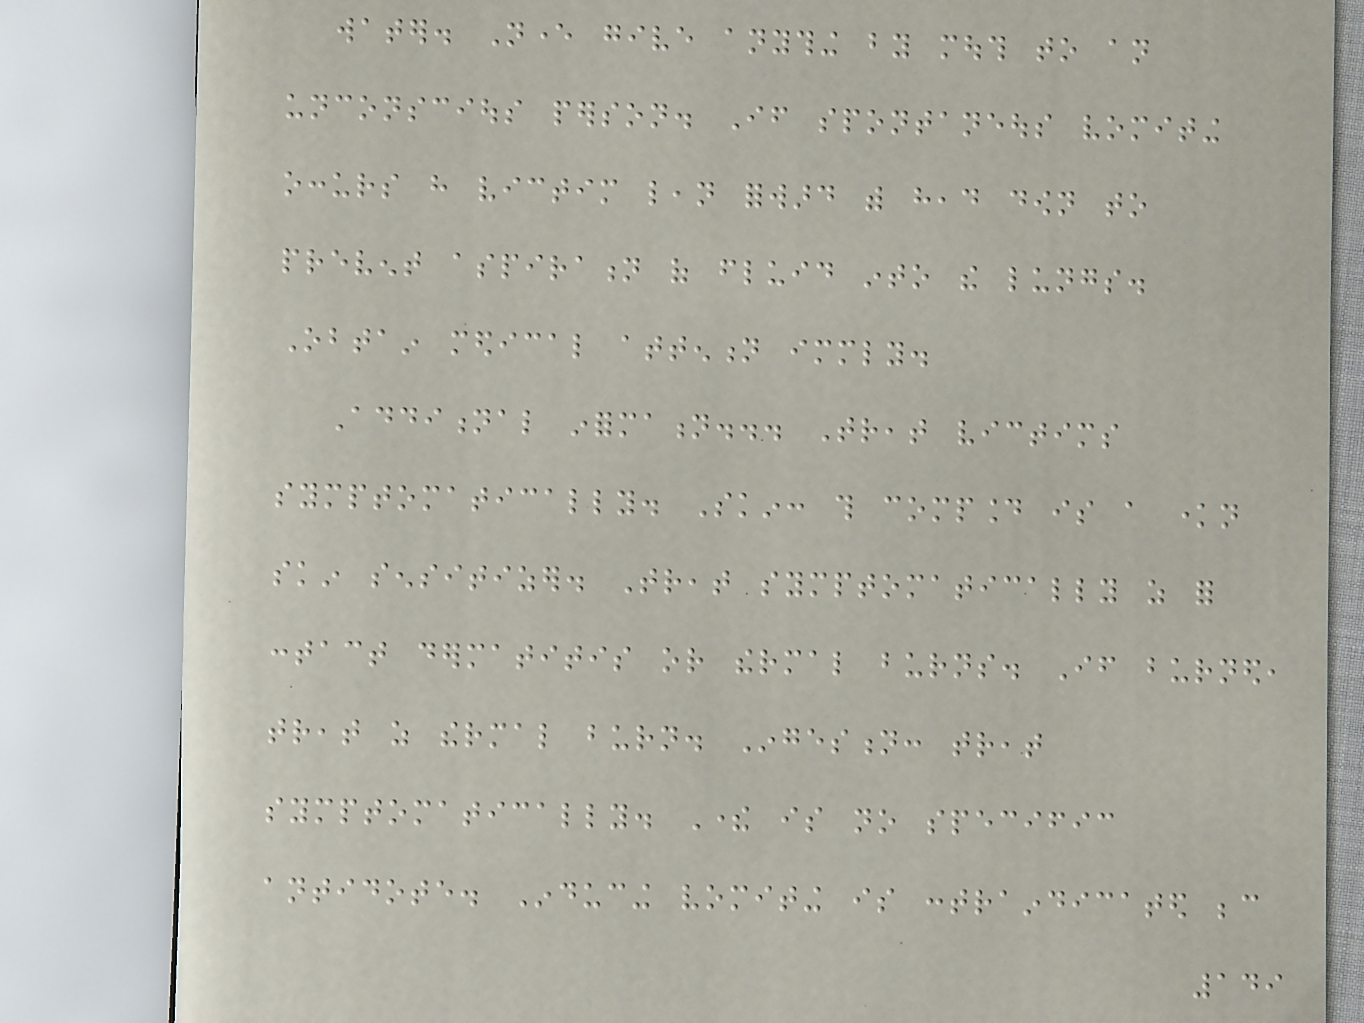water. Never give anything by mouth to an
unconscious person. If spontaneous vomiting
occurs have victim lean forward with head down to
prevent aspiration of fluid into the lungs.
Obtain medical attention immediately.
Additional information... Treat victims
symptomatically. Skin: this compound is a known
skin sensitizer. Treat symptomatically as for
contact dermatitis or thermal burns. If burned,
treat as thermal burn. Ingestion: treat
symptomatically. There is no specific
antidote. Inducing vomiting is contraindicated because
149
